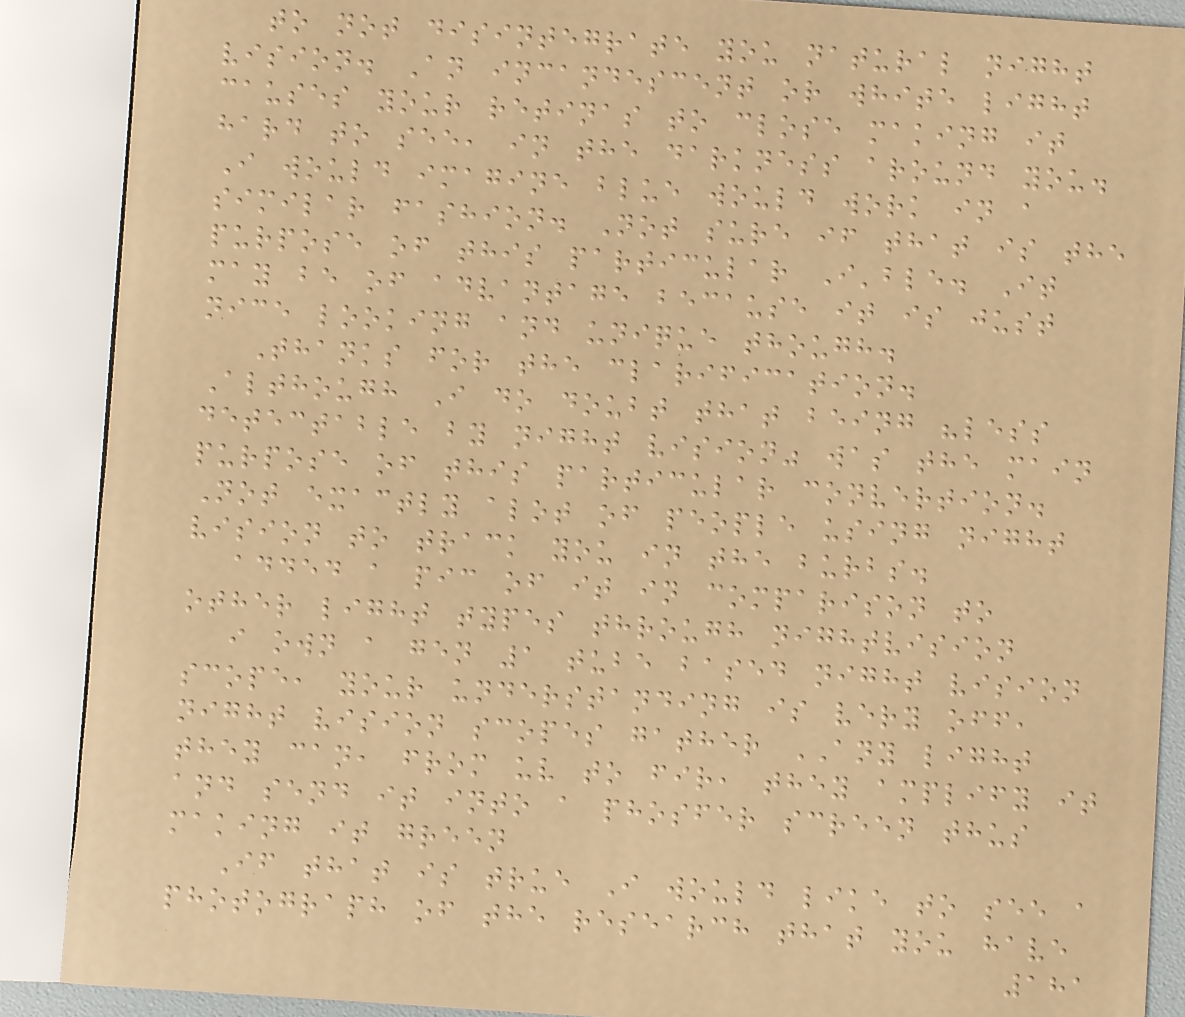to not disintegrate you natural night
vision. An incandescent or white light
causes your retinas to close making it
hard to see, in the darkness around you.
I would imagine blue would work in a
similar fashion. Not sure if that is the
purpose of this particular I'ble. It
may be of advantage because it is just
nice looking and unique though.
Thanks for the clarification.
Although I do doubt that being "less
detectable by night vision" was the main
purpose of this particular convertion.
Not exactly alot of people using night
vision to track you in the burbs.
added a pic of it in comparison to
other light types through nightvision
i own a gen 1 tube based night vision
scope, your understanding is very off,
night vision scopes gather ANY light
they can, from uv to fir, they amplify it
and send it into a phosfer screen thus
making it green
If that is true I would like to see a
photograph of the research that you have
181
